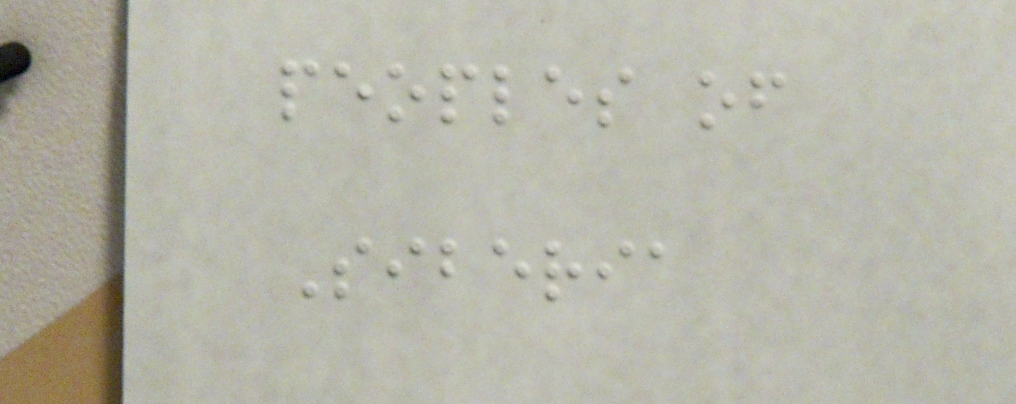peoples of
Siberia
